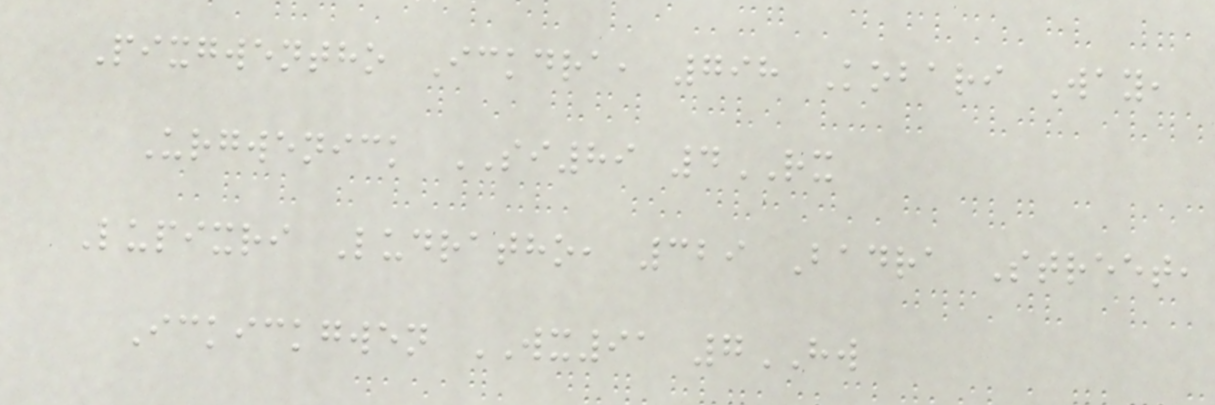Pixgwentho Ickdra, 798 Kobari Way,
Urgwenick SI89 4RX
Lupixri Ludratho, 329 Badra Street,
Ickickgwen WX91 7HW
